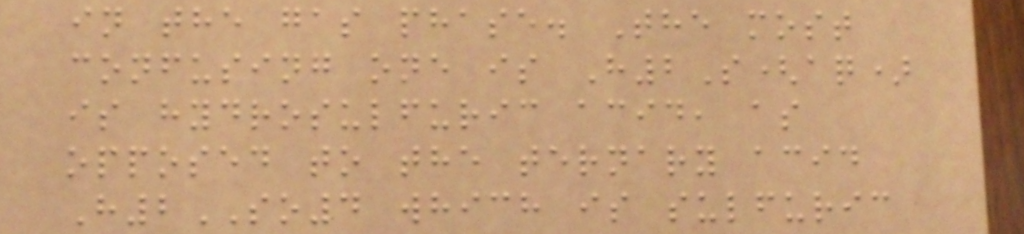in the gas phase. The most
confusing one is H2S(aq)
is hydrosulfuric acid, as
opposed to the ternary acid
H2SO4 which is sulfuric
